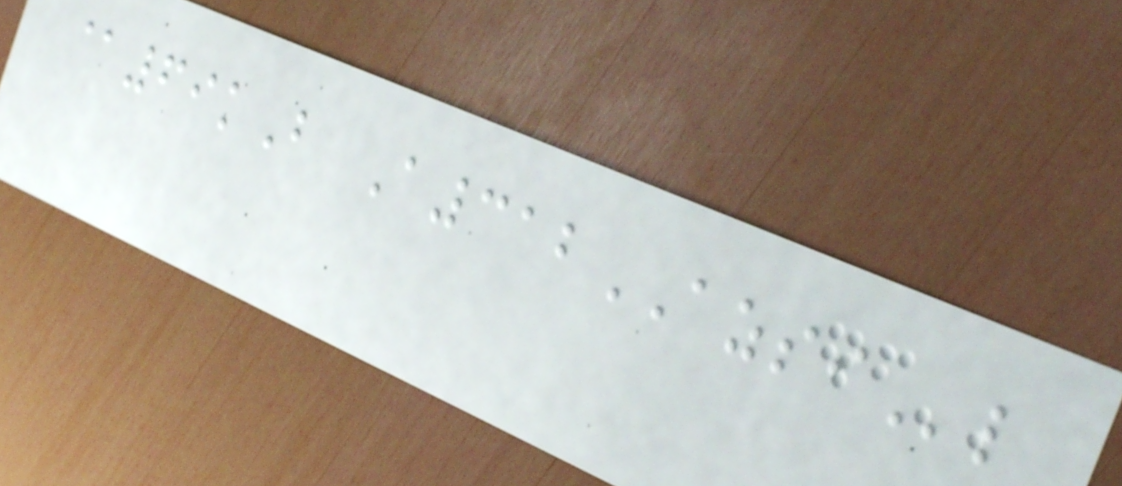@69kB A312AZSIl
